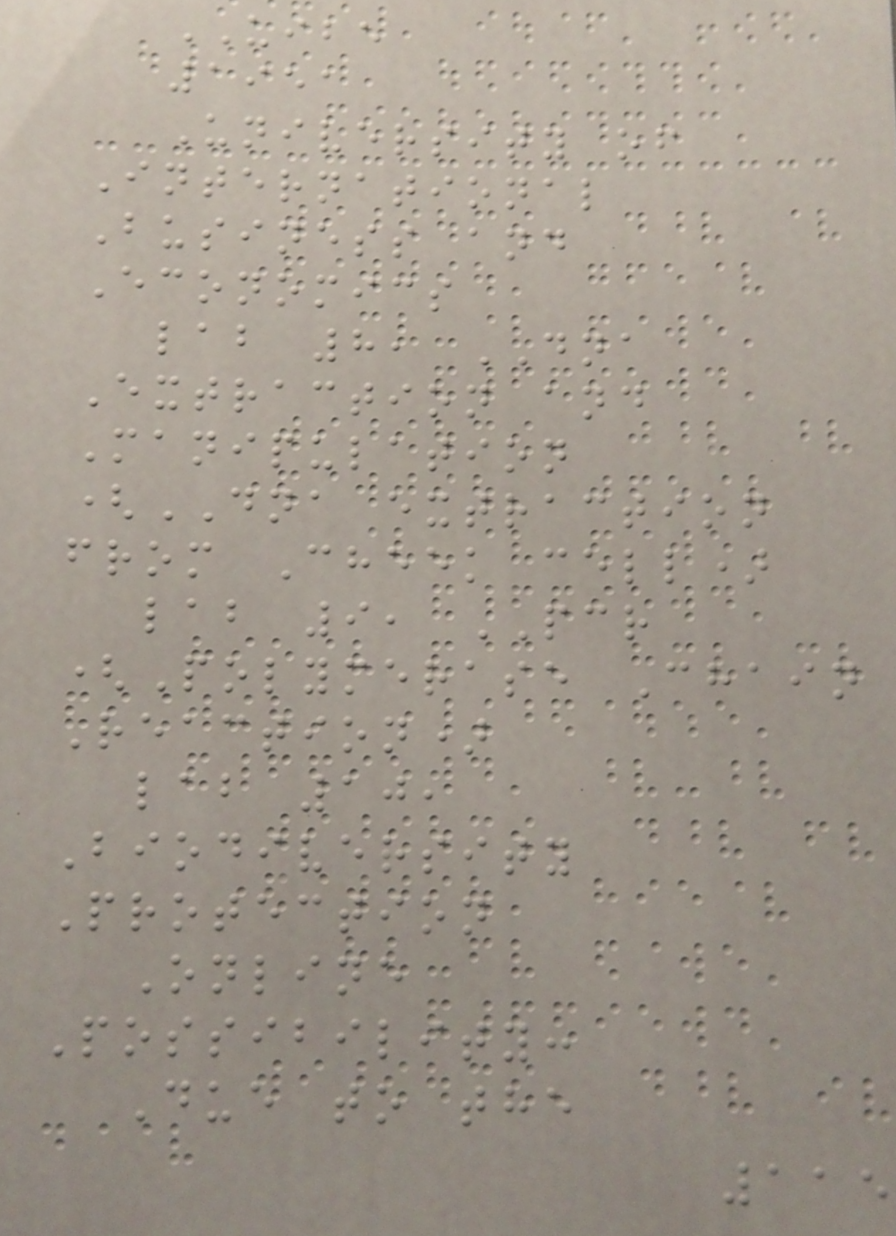UIBE
1951
University of
International
Business and
Economics
lab 8, DNA
Extraction and
Manipulation
(DNA extraction
from Cheek cell)
lab 9, PCR
(Polymerase Chain
Reaction)
lab 10,
Biodiversity
Protection
Online
Possibility:
Due to the
115
